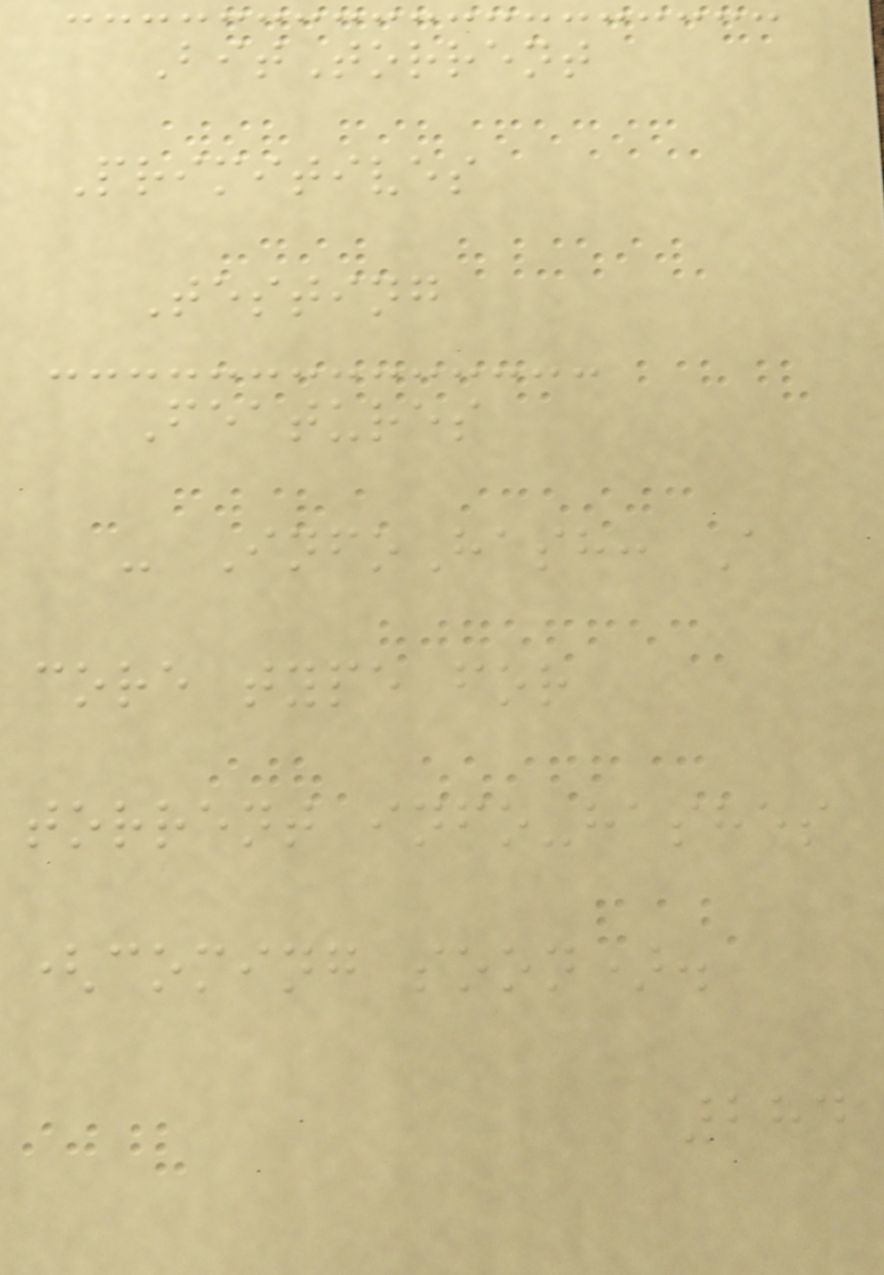BitTorrent
Primitives
Testing
Features
- InfoHash: A
core type for
torrent info-hashes
(coming soon).
284
